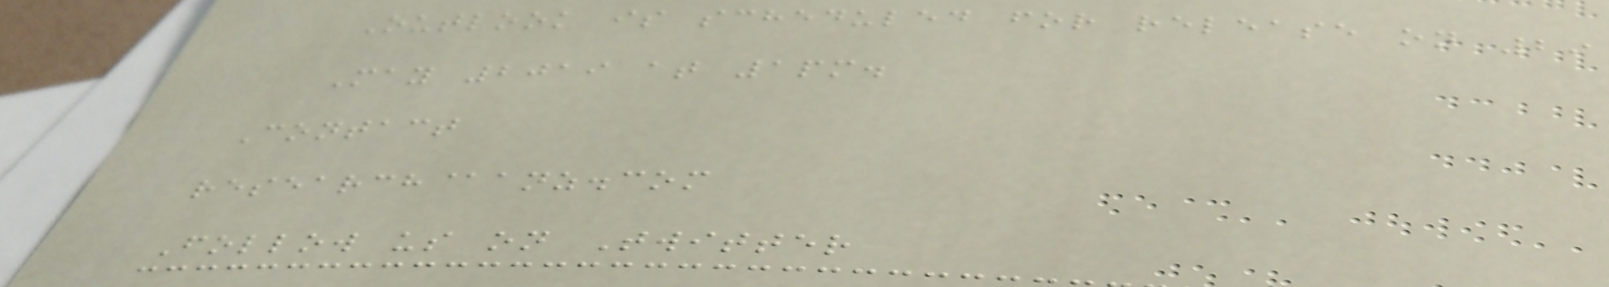Outlook is scheduled for release on 29
May 2019 at 1pm.
Contact
research@anz.com
Follow us on Twitter
